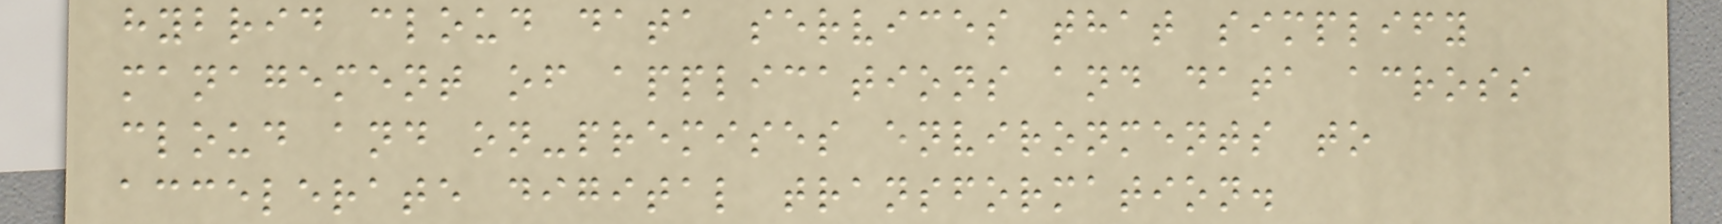hybrid cloud data services that simplify
management of applications and data across
cloud and on-premises environments to
accelerate digital transformation.
